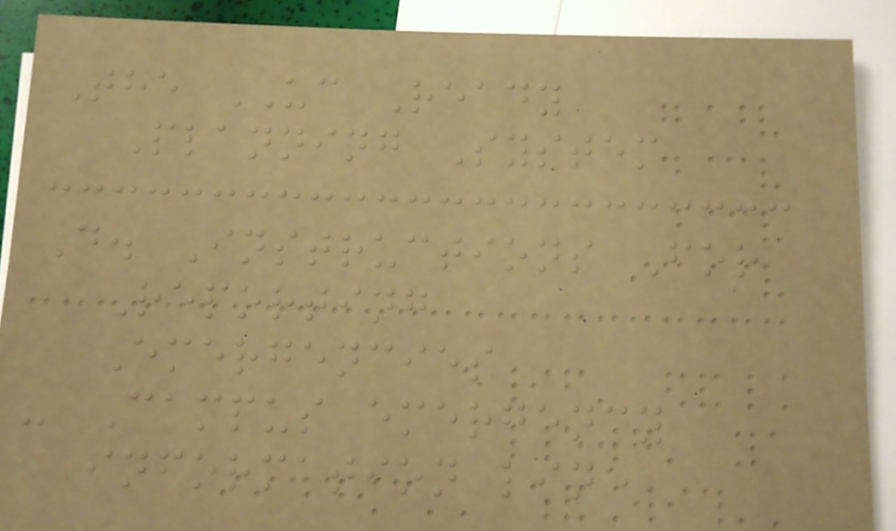The UC Ready
Planning System
D. Instructions For
Reporting
Emergencies
- Campus emergency
information line
